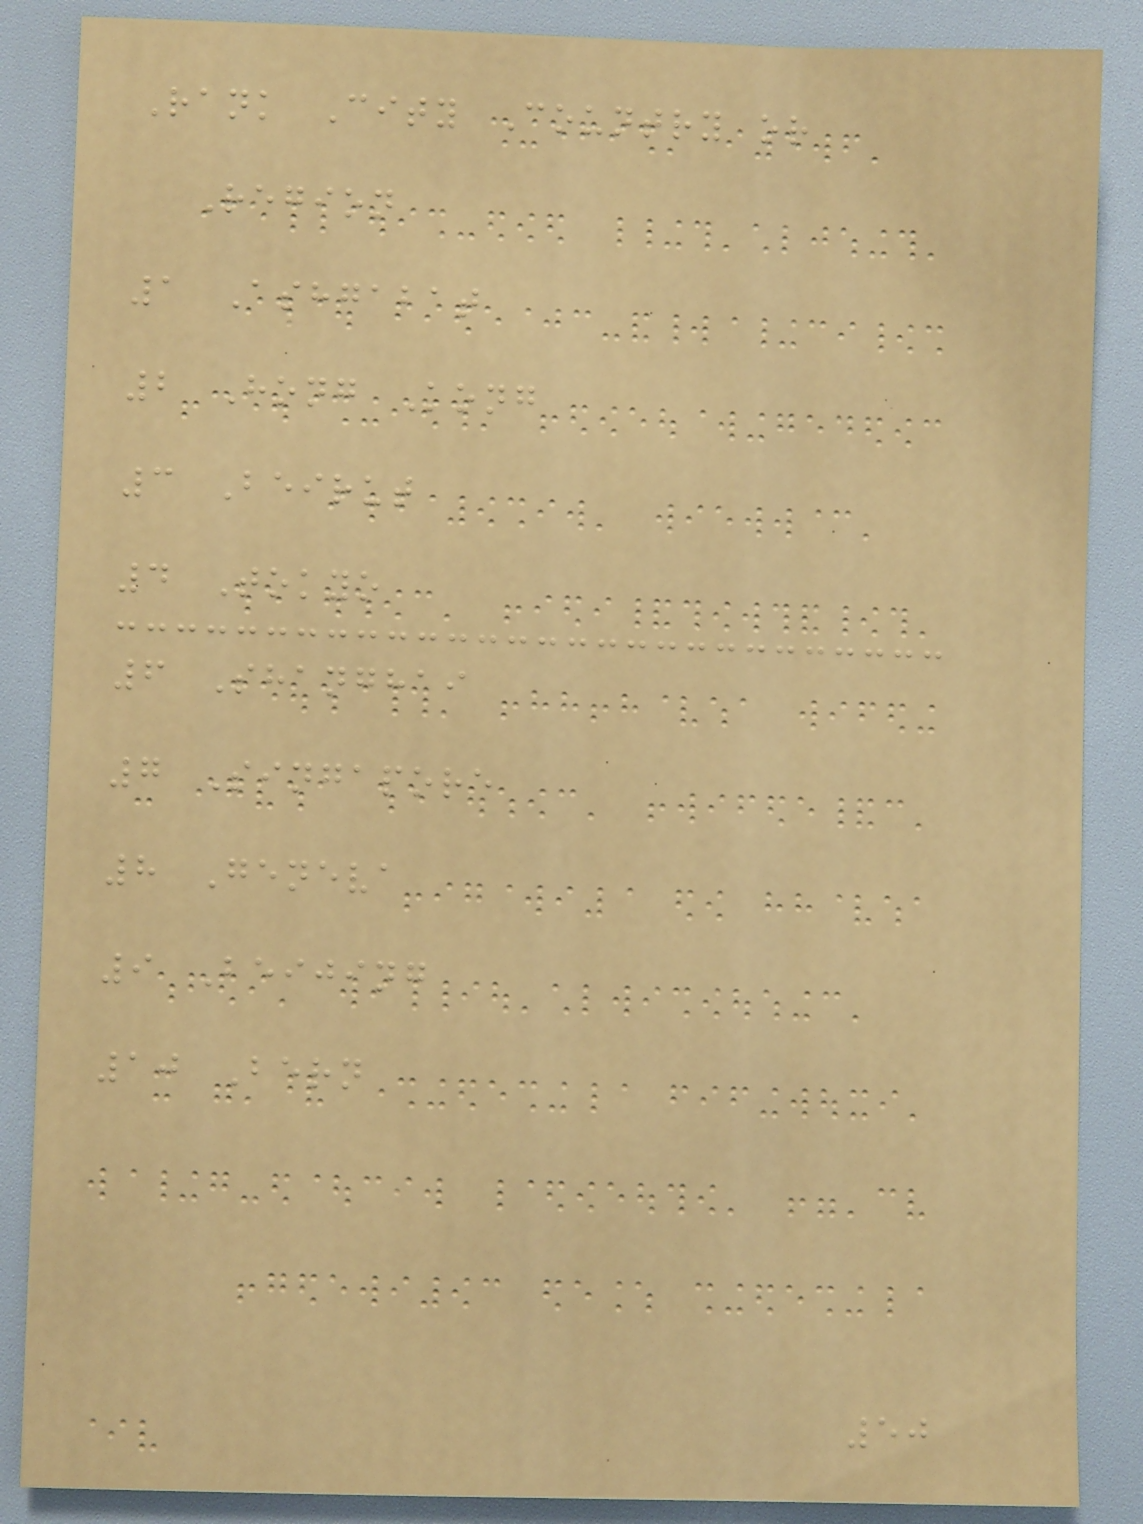Rank City Country or
Region
1 Ashgabat
2 Hong Kong
3 Beirut
4 Tokyo
6 Shanghai
7 Singapore
8 Geneva
9 Beijing
10 Bern
50
